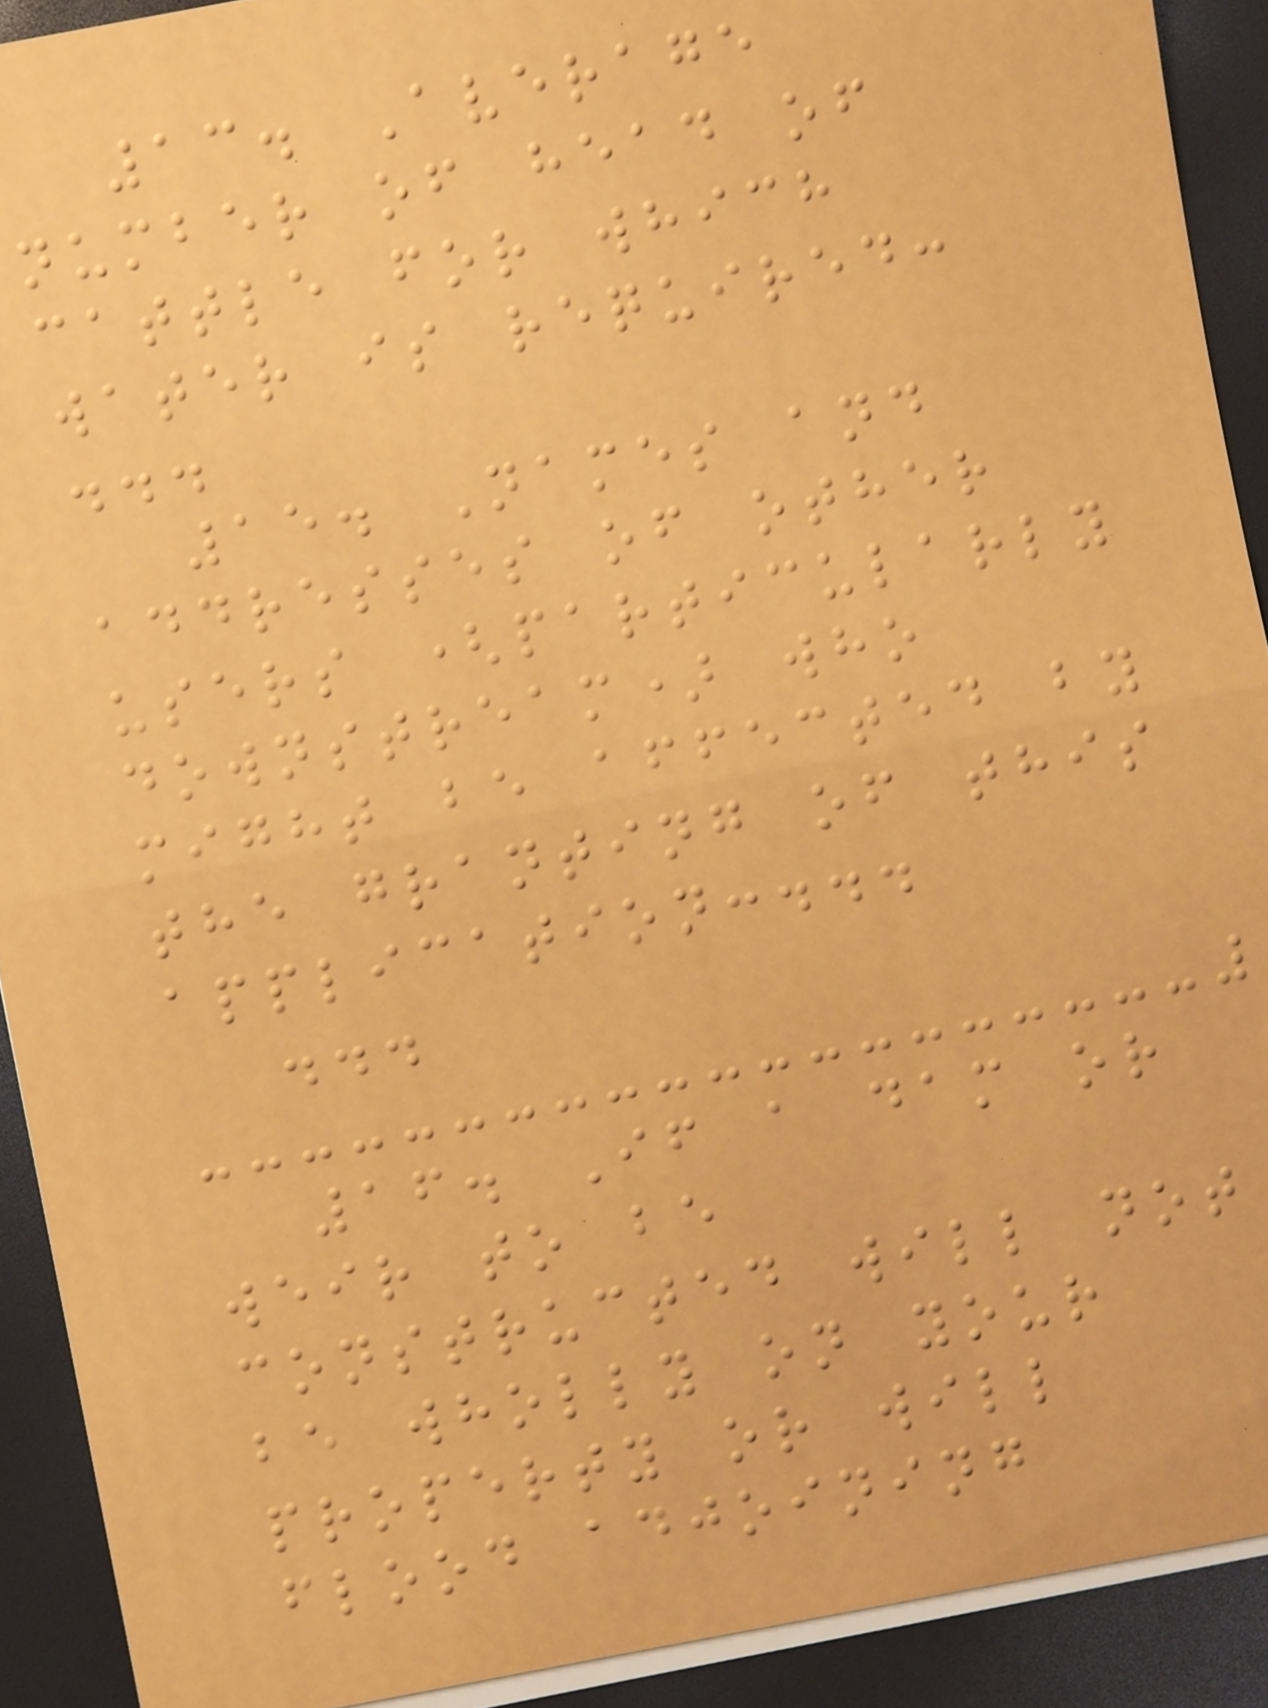13. Average
number of head of
cattle for which
water is required:
...
15. Names and
addresses of other
users (particularly
downstream) who
might be affected by
the granting of this
application:...
...
16. If a dam or
weir to be
constructed will not
be wholly on your
property or will
flood adjoining
